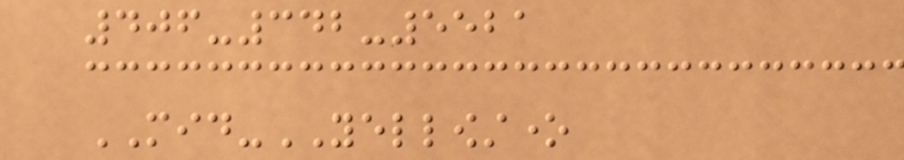406-342-5521
MID-YELLOWSTONE
